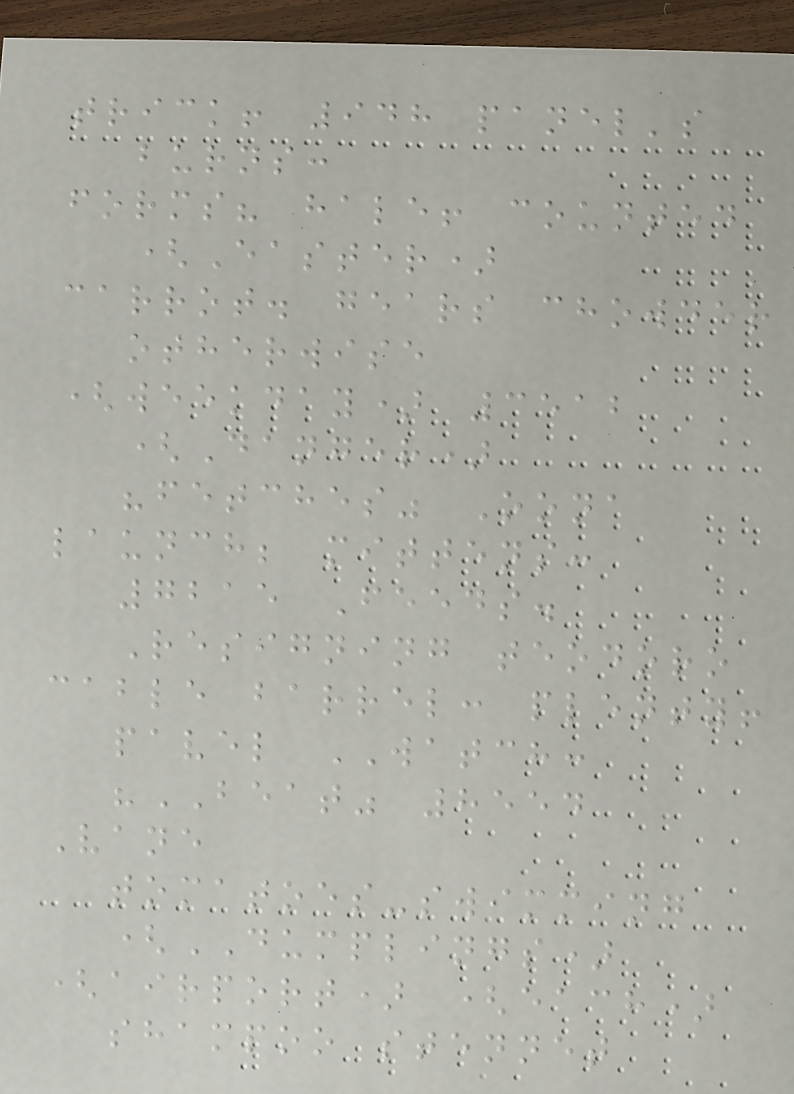trick! 948 panel's
burns:
forms? hale! counted
(Easter)
carrot. gears chowder
otherwise
(weekday) 3512
(Danger)
"fetches" Oona
launch; mittens:
7215 Feeds.
Resigning teodoro
cable barrel: plenty!
pavel WATCH:
"BEAT" 8554
Vane
tomatoes-swimming
(DUMPLINGS)
(airport) (each)
shampoo stennet
